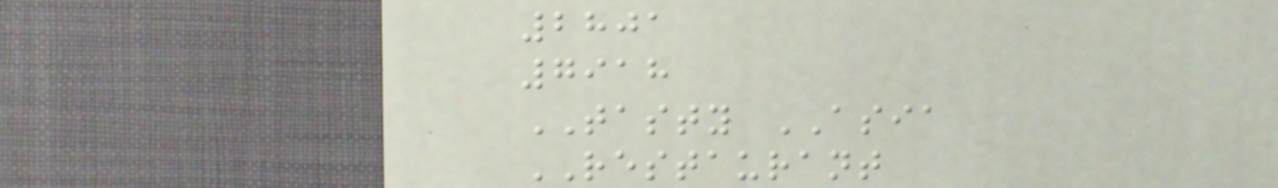2801
7918
TASTY ASIA
RESTAURANT
